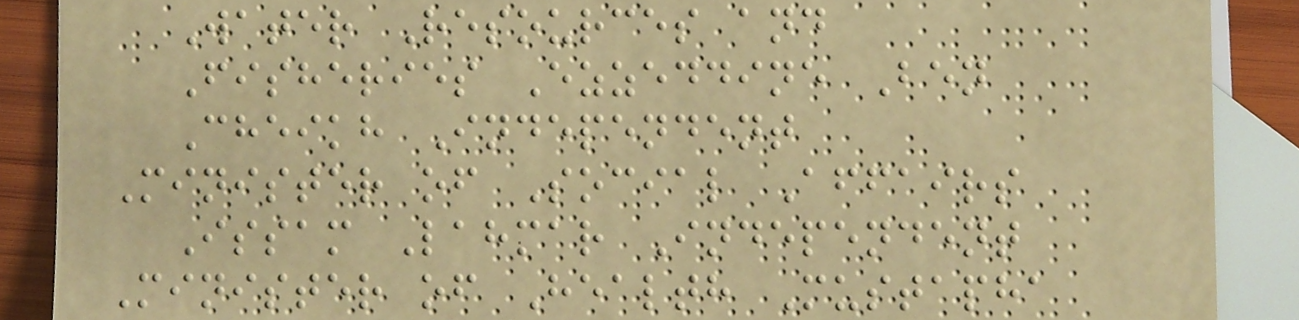Water Resources and
Fisheries Ezzeddine Ben
Cheikh Independent
Minister of Social Affairs
Issam Lahmar Independent
Minister of Health Mustapha
